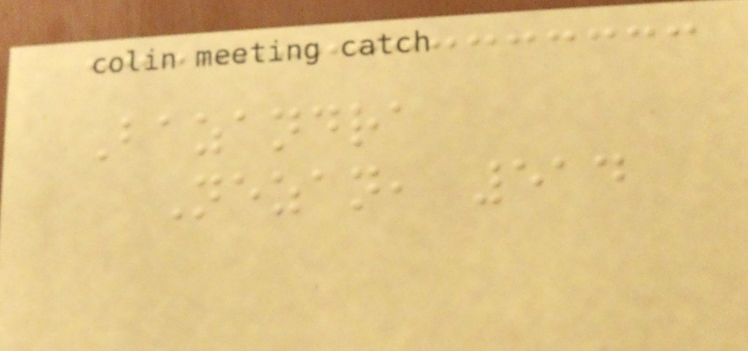Bazandra
Nezan, 514
